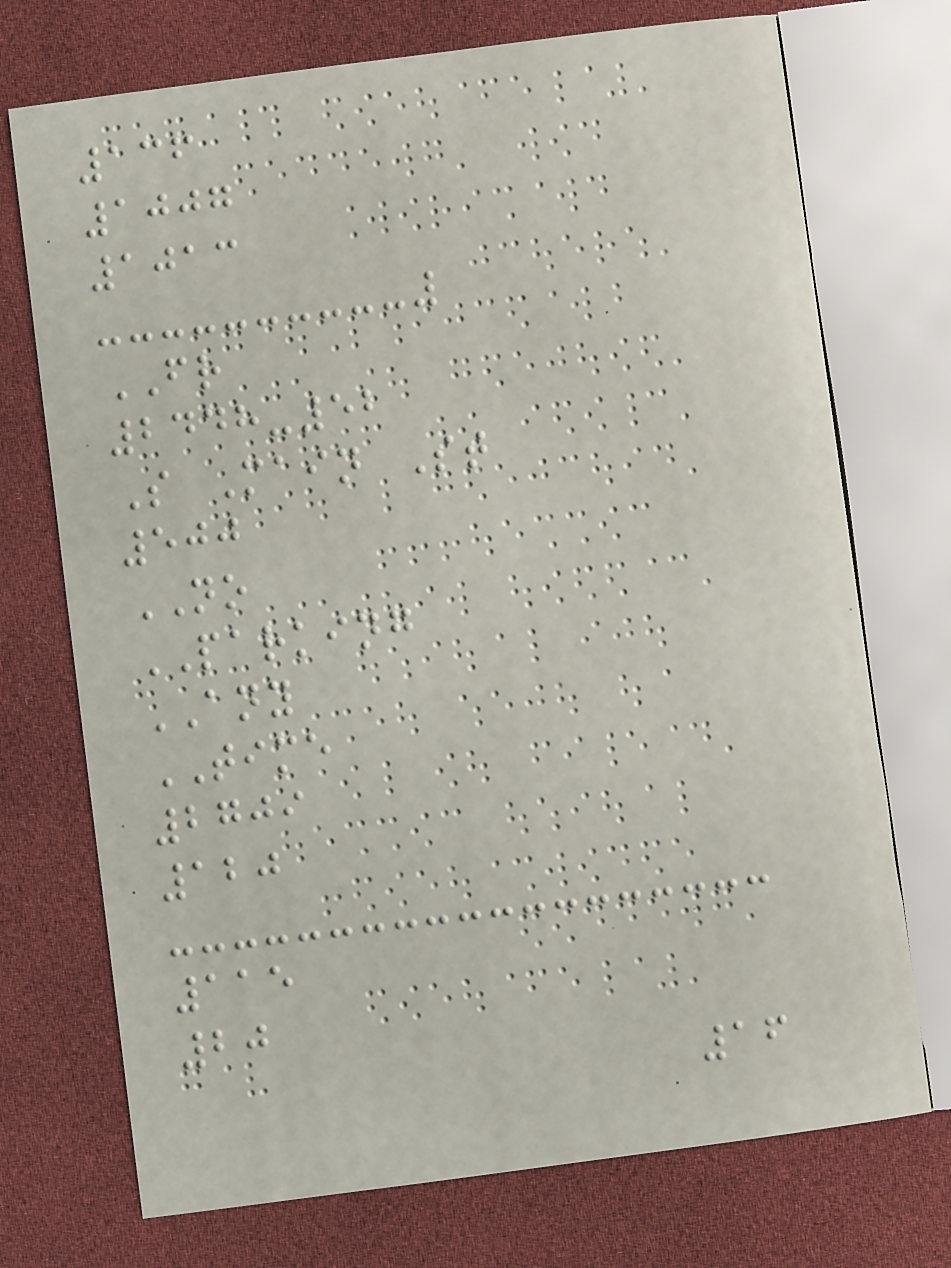136
1007
1013
FR
2448-52
S Main St
500
NO
PARKING
ANY
TIME
2709
120
115
20
16
